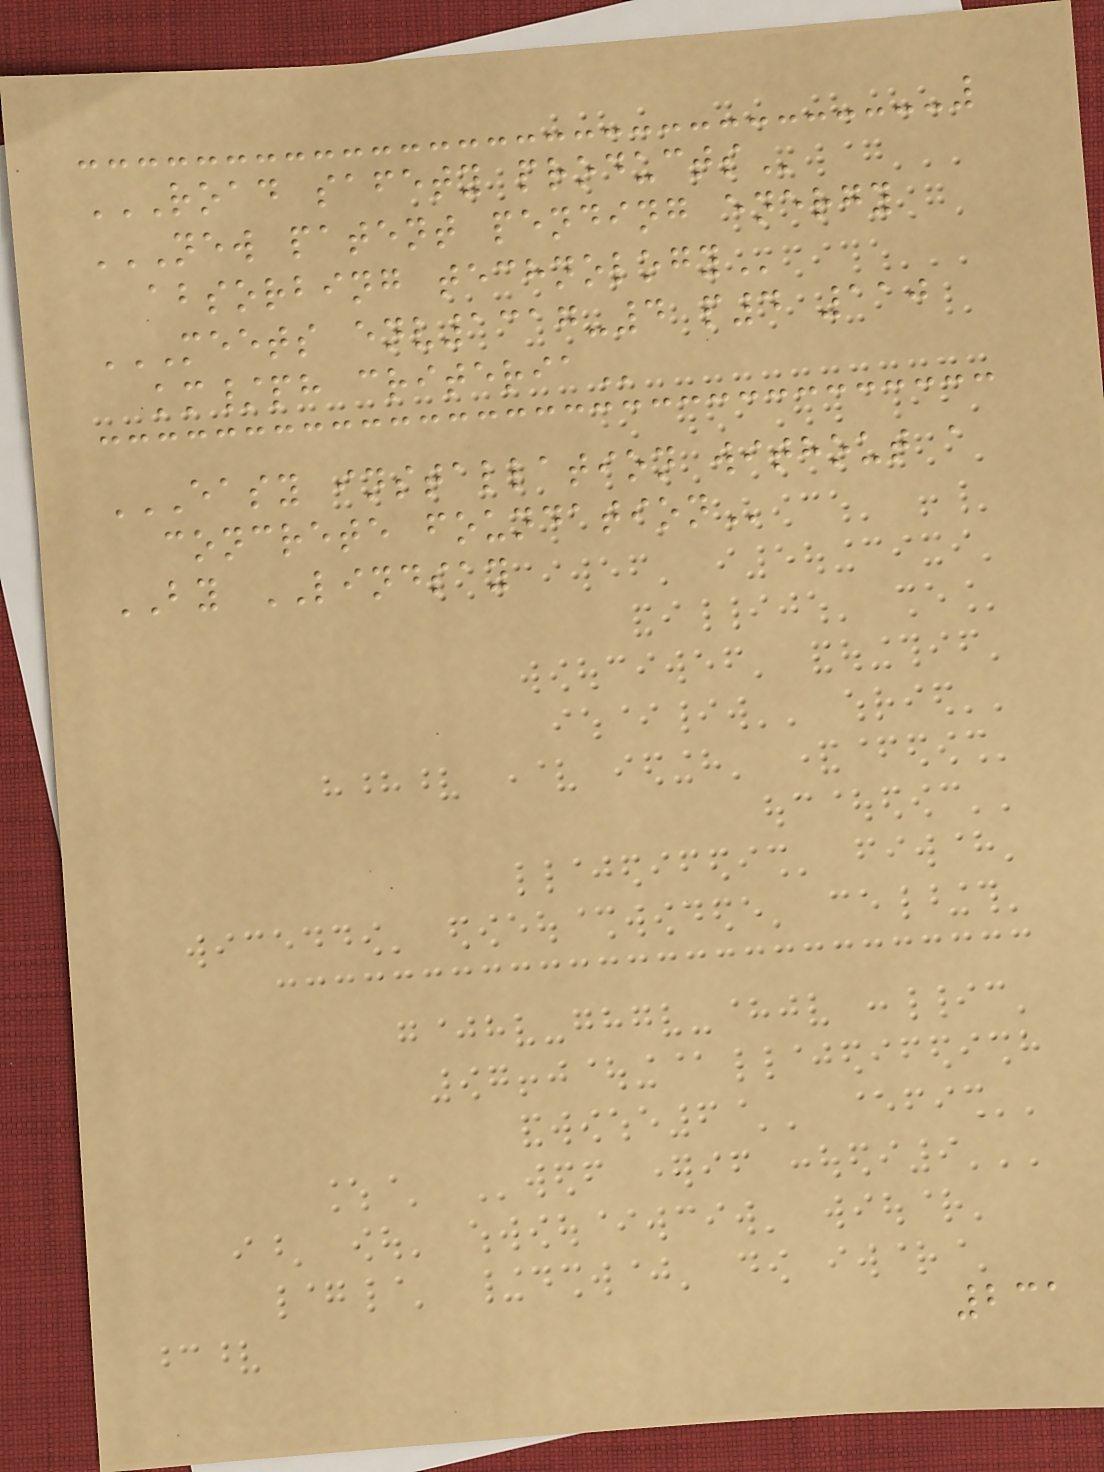ROAD SAFETY PRODUCTS
NEW PATENT PENDING ENERGY
ABSORBING TECHNOLOGY
MEETS ENV1317-4 P4 110
KM/PH CRITERIA
EASY INSTALLATION WITHOUT A
CONCRETE FOUNDATION
BY LINDSAY
231
